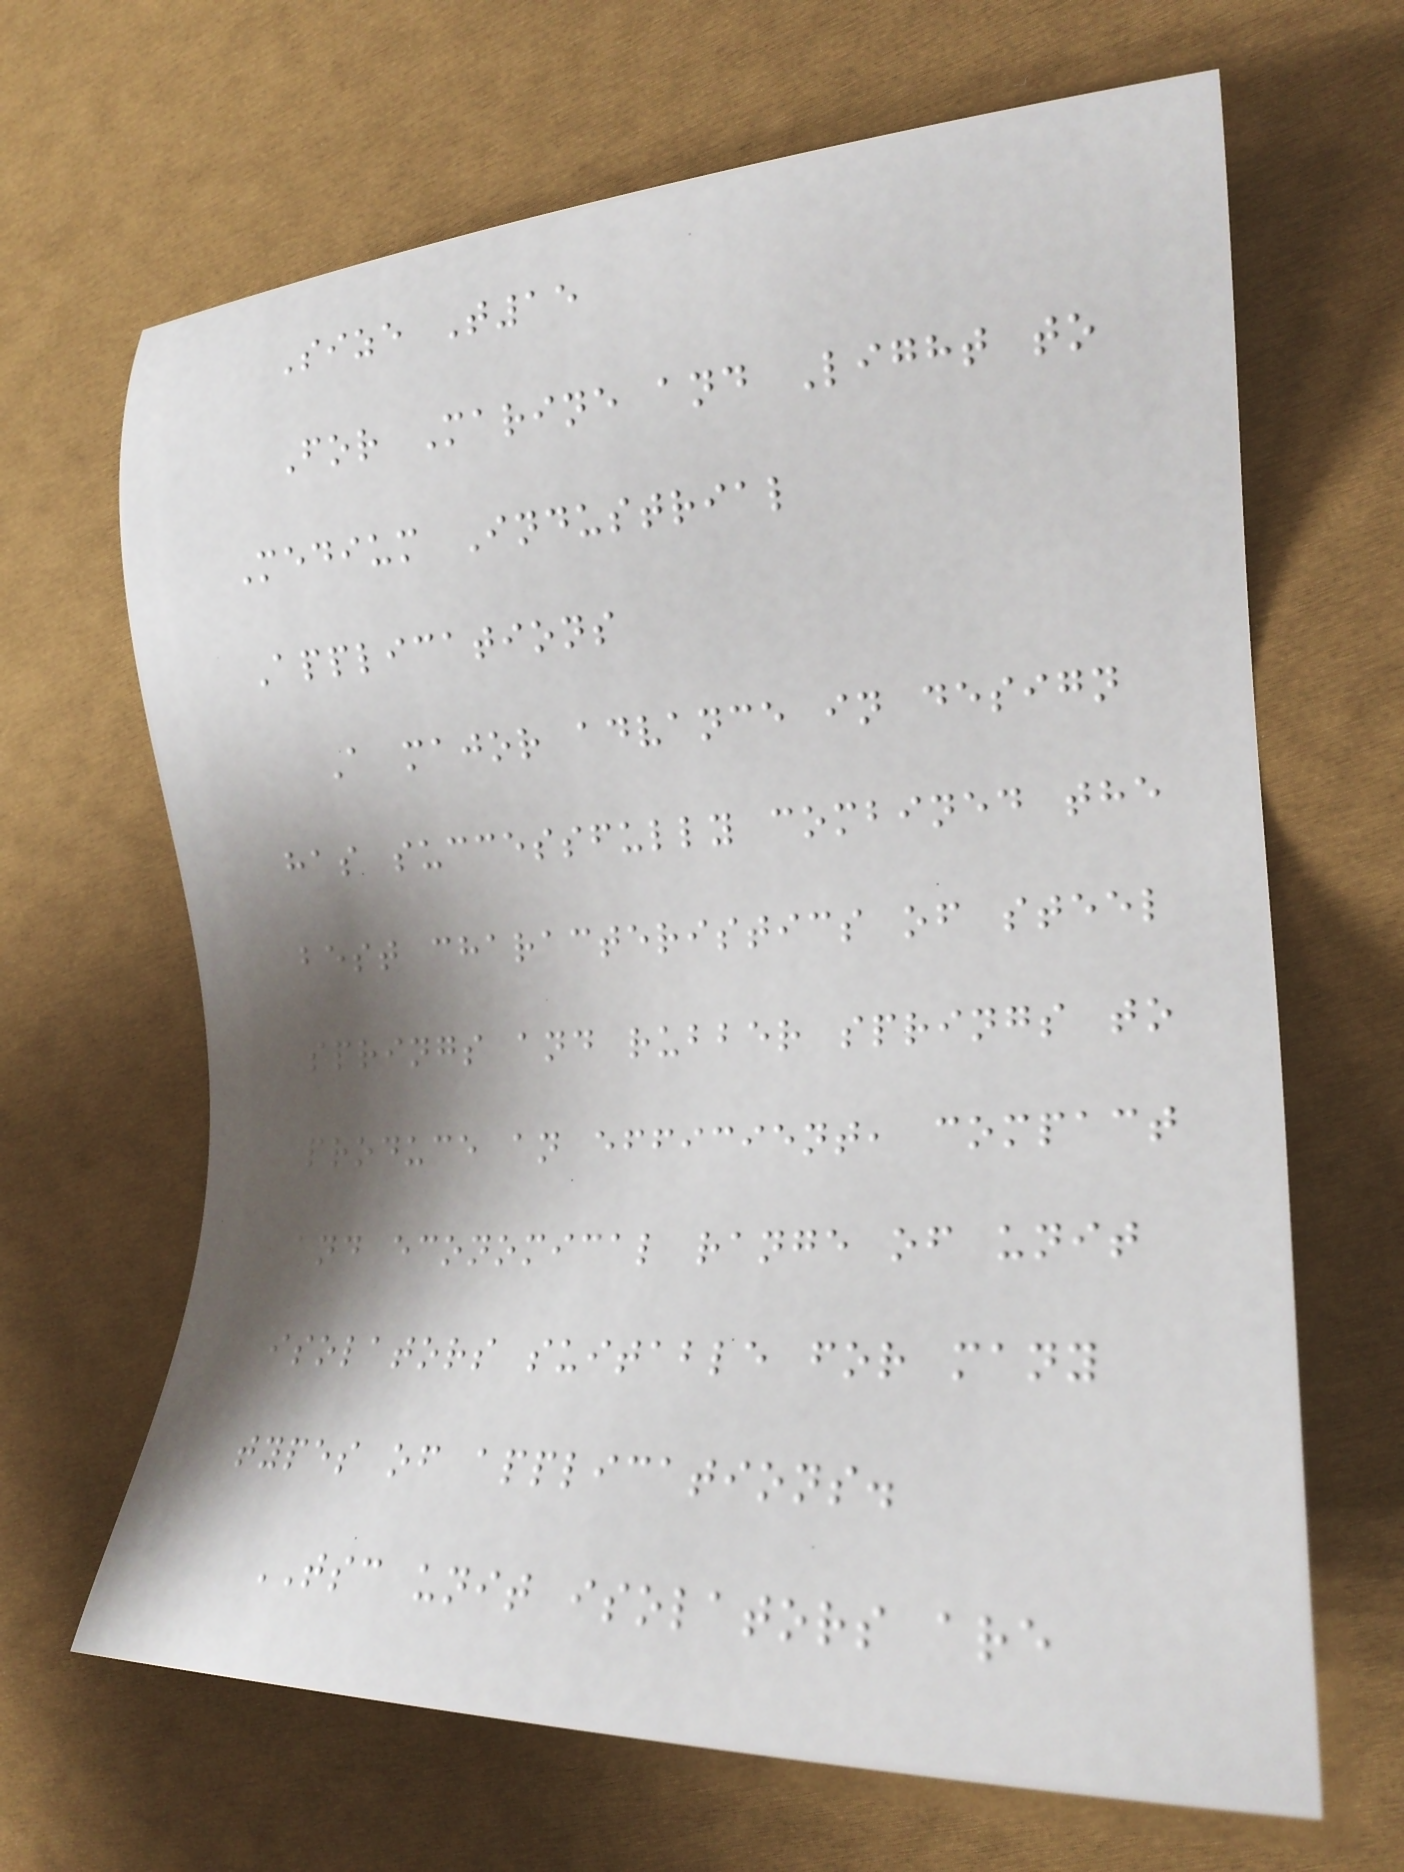Size T15
For Marine and Light to
Medium Industrial
Applications
A major advance in design
has successfully combined the
best characteristics of steel
springs and rubber springs to
produce an efficient, compact
and economical range of unit
isolators suitable for many
types of applications.
TSC unit isolators are
